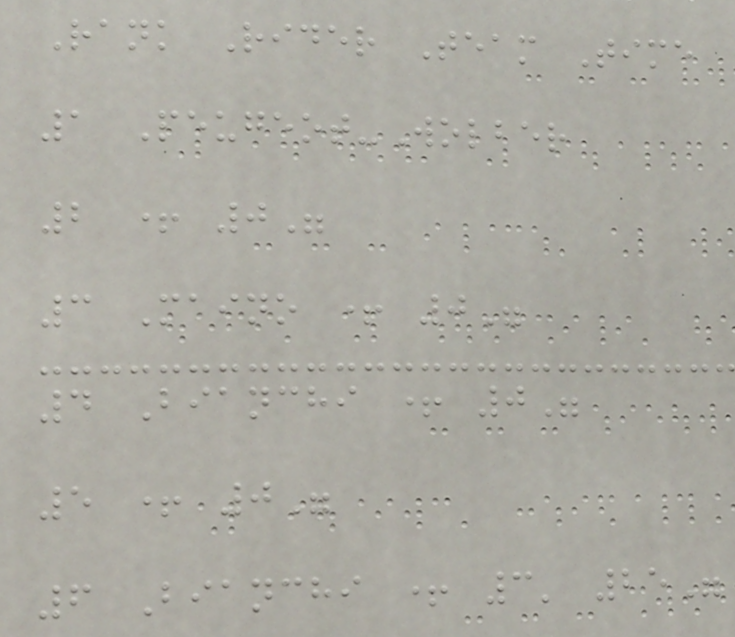Rank Rider Team Time
1 Peugeot-Wolber
2 + 0"
3 Maino + 0"
4 Bianchi + 0"
5 + 0"
6 Bianchi + 3' 25"
